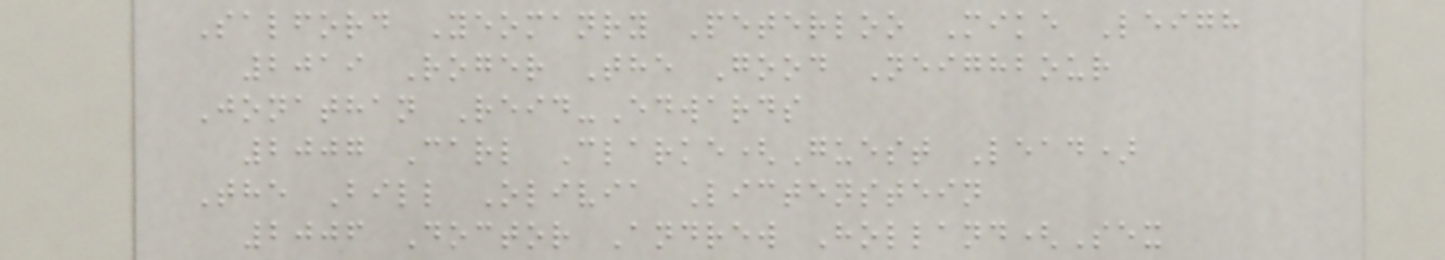Salford Yeomanry Peterloo Mike Leigh
2019 Roger The Good Neighbour
Jonathan Reid-Edwards
2007 Carl Clarke(Guest Lead)
The Bill Olivia Lictenstein
2006 Doctor Andrew Holland(Sex
